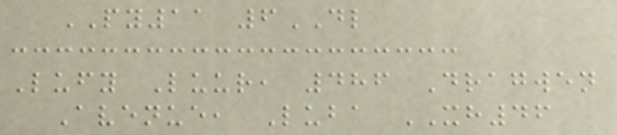PY11 6DL
Lufy Luur, 486 Dragwen
Avenue, Luba XH46
